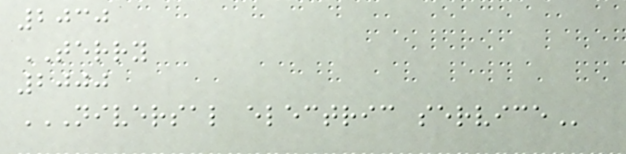2030
TERRY
2000
NIVERSAL ELECTRIC SERVICE
